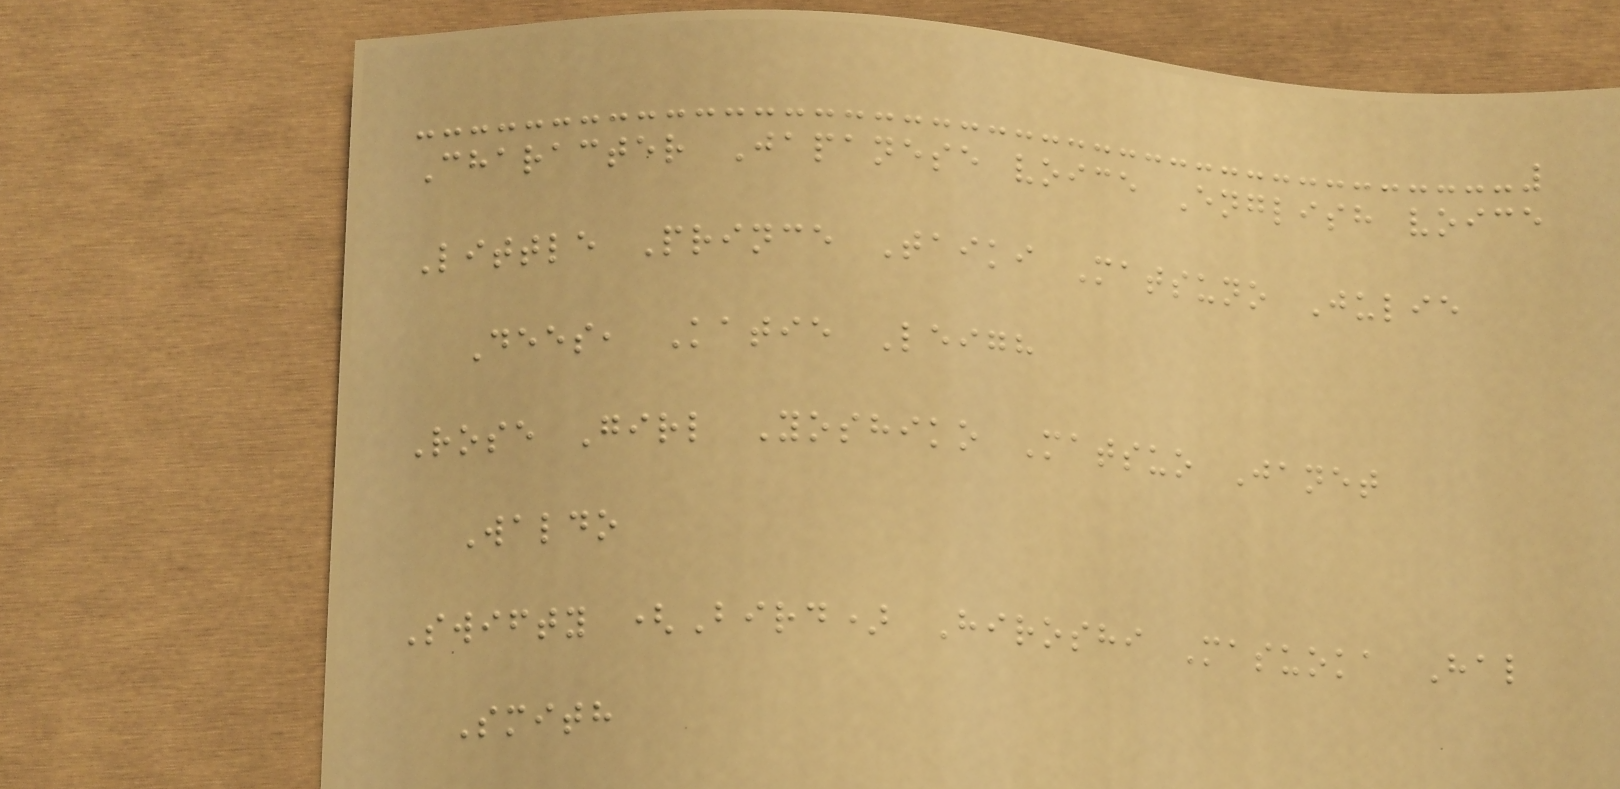Character Japanese voice English voice
Little Prince Taiki Matsuno Julie
Dees, Katie Leigh
Rose Girl Yoshiko Matsuo Janet
Waldo
Swifty (Bird) Hiroshi Masuoka Hal
Smith
